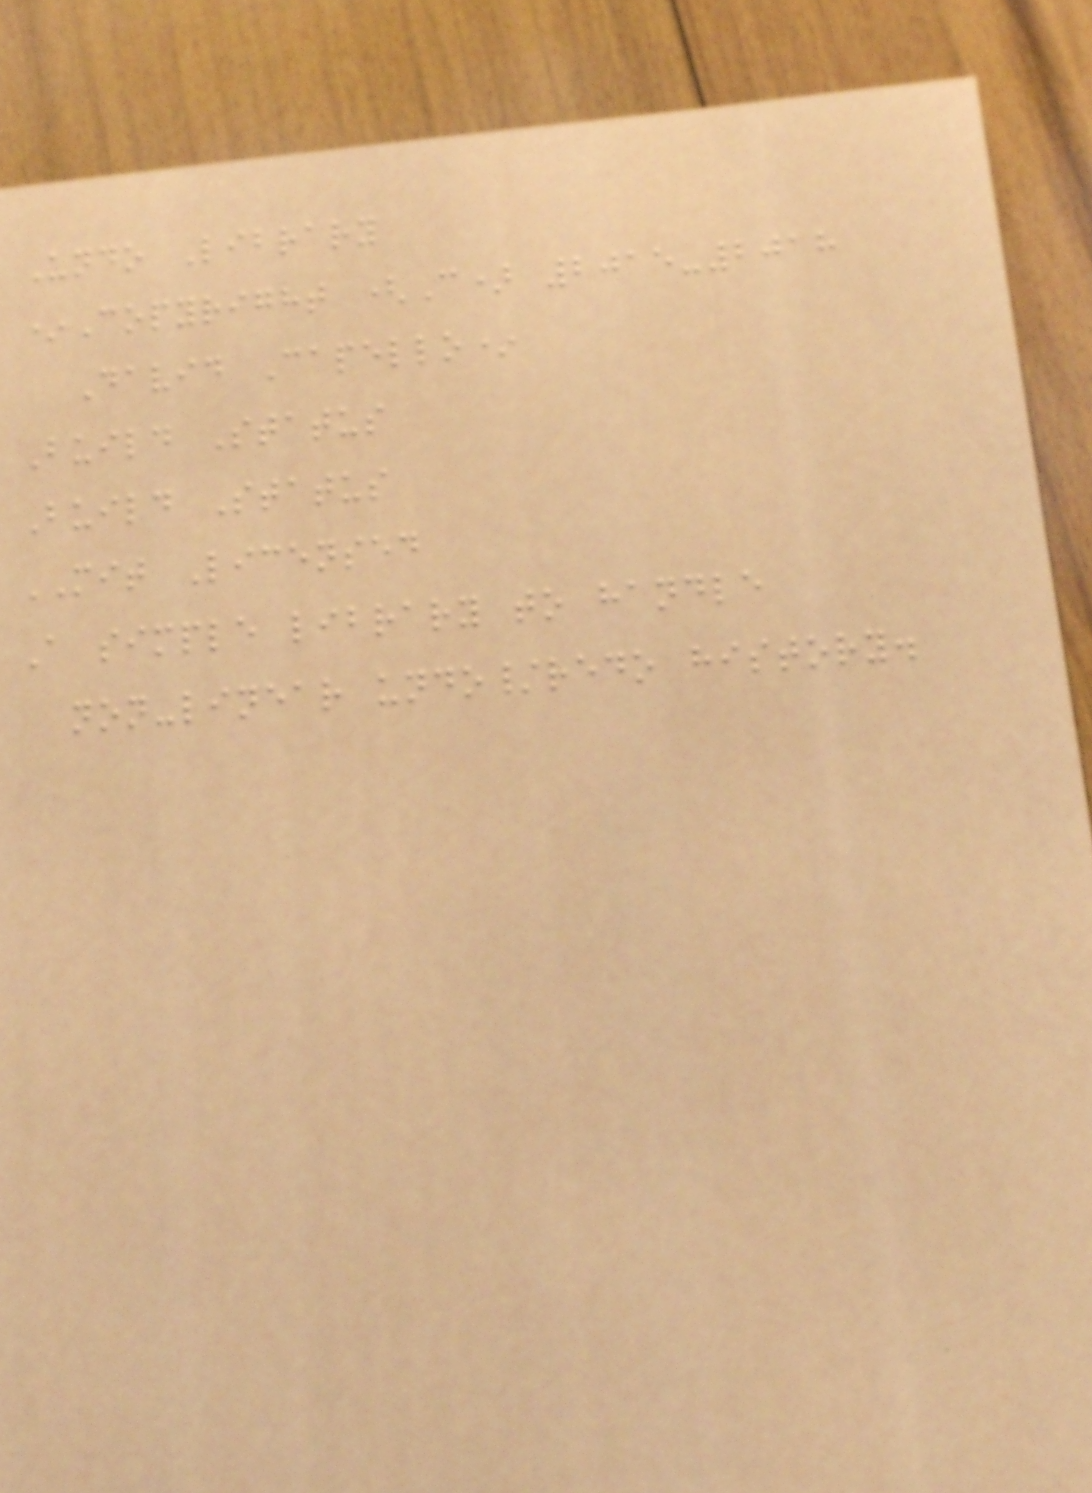Undo Library
*Copyright (C) 2015-2018
David Capello*
Build Status
Build Status
MIT Licensed
A simple library to handle
non-linear undo/redo history.
